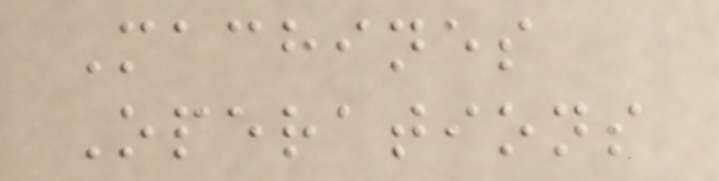Machines
Operations
